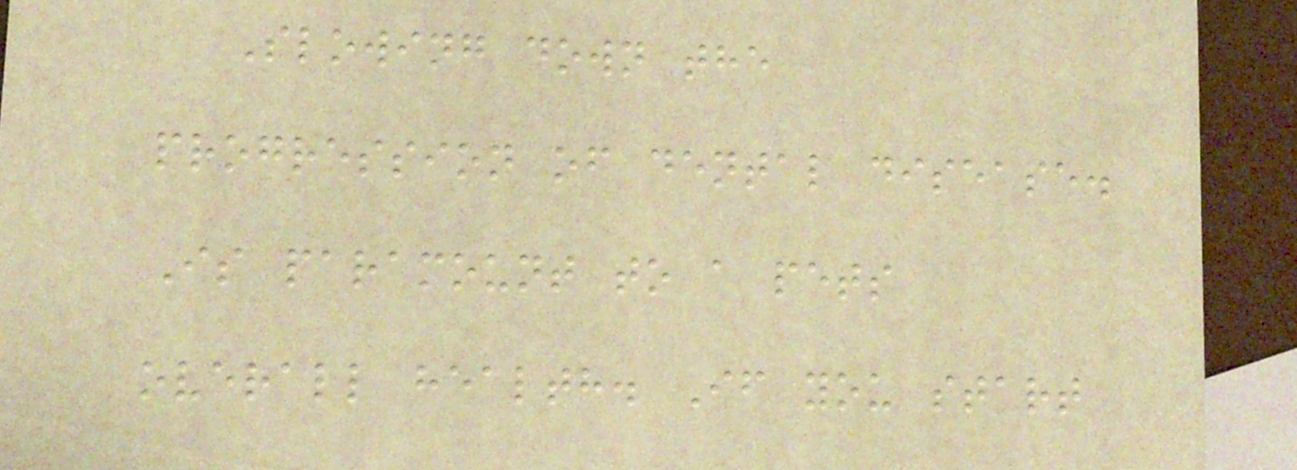Slowing down the
progression of dental disease.
Is paramount to a pets
overall health. If you start
